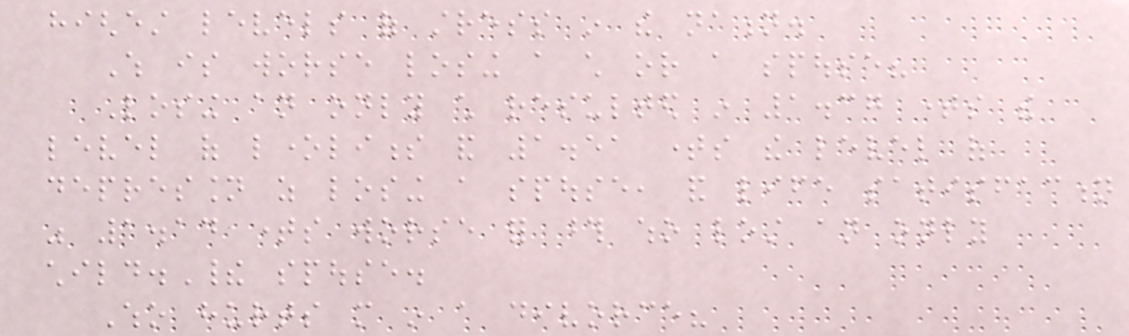highest levels of stress in the nation.
Which is worse losing a child or a spouse?
Losing an only child resulted in 1.37 times the
level of loneliness and 1.51 times the level of
depression as losing a spouse, and life satisfaction
was 1.14 times worse for those who lost an only
child.Their spouse.
Who hurts more in a divorce?
